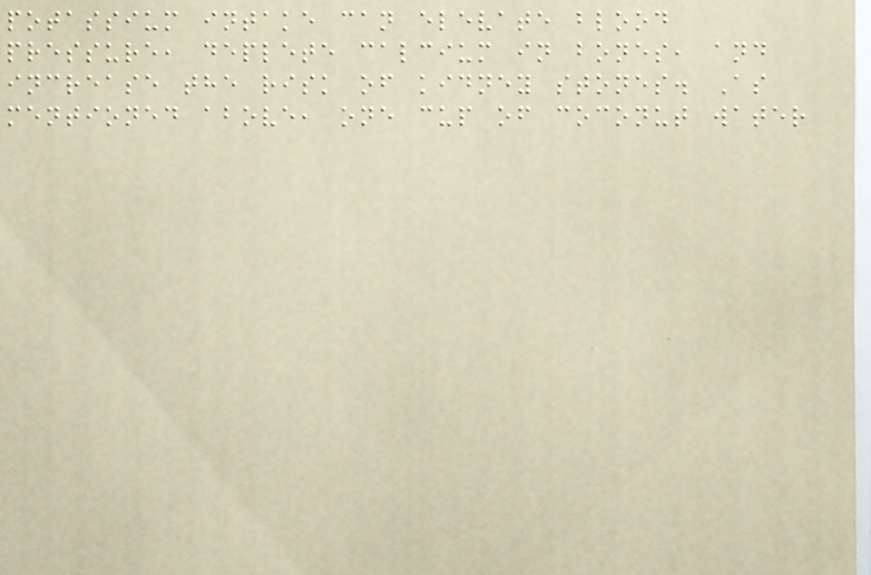potassium intake can elevate blood
pressure, deplete calcium in bones, and
increase the risk of kidney stones. As
mentioned above, one cup of coconut water
